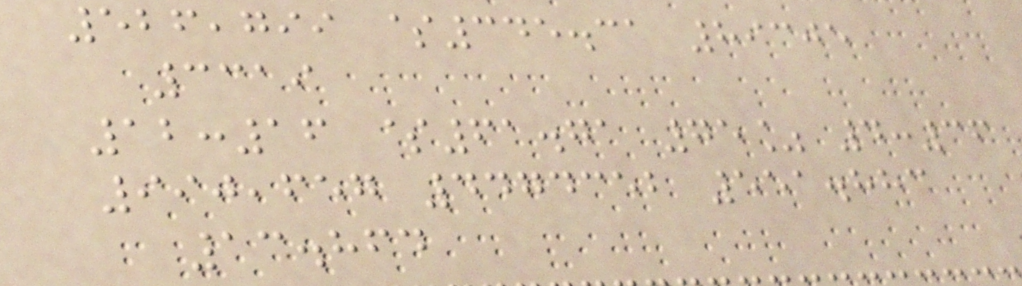526,799 $345.31 89305
3319
12:16 $61.71 75% 4:36
990,657 4474352 551.883
13.864
